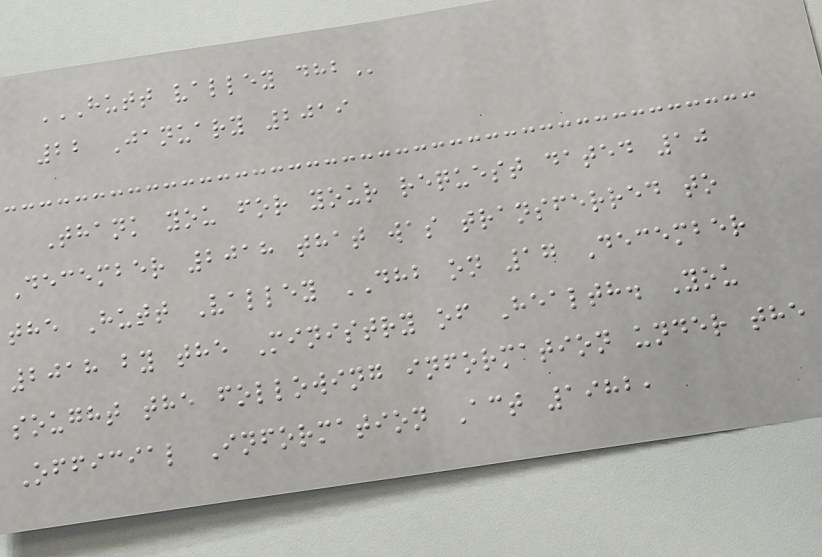HUTT VALLEY DHB
22 January 2019
Thank you for your request dated 10
December 2018 that was transferred to
the Hutt Valley DHB on 17 December
2018 by the Ministry of Health. You
sought the following information under the
Official Information Act 1982,
